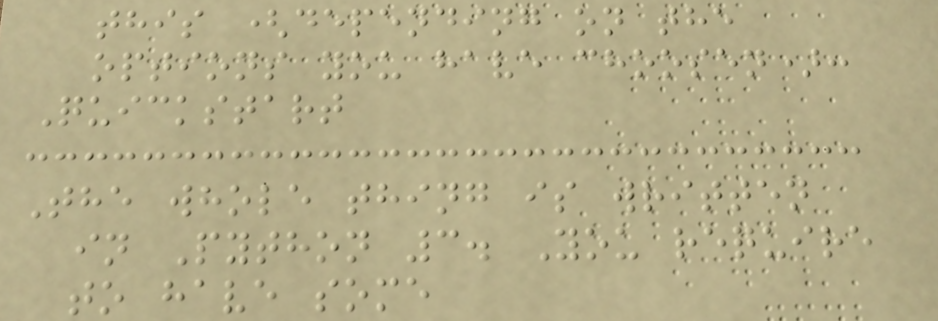this (depending on the
options you have choosen):
Quickstart
The whole thing is written
in Python 3. You require
to have some
